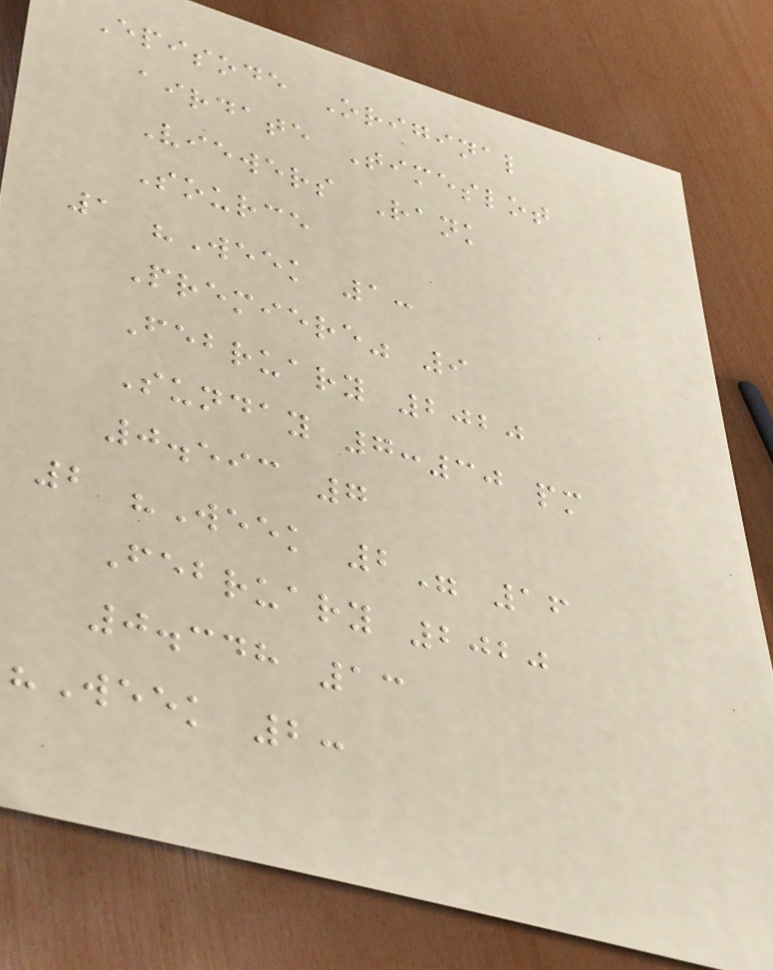Episode Original
airdate Timeslot
Viewers Rank
Source
1 "Week 1:
Premiere" 9
February 2020
Sunday 7:30 pm
0.593 7
2 "Week 2" 16
February 2020
0.348 13
"Week 2:
